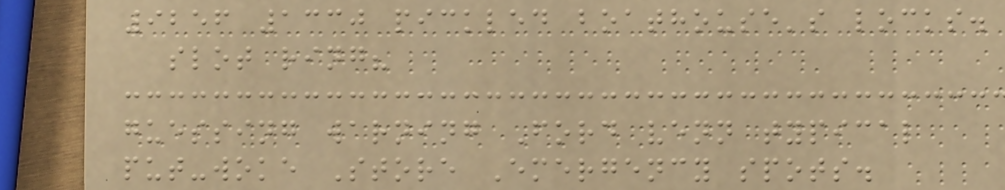9256 1330 pickled boathouse's locks.
slot ring?
guessing warning Ford venn typical
put-woke Store Emergency spots.
